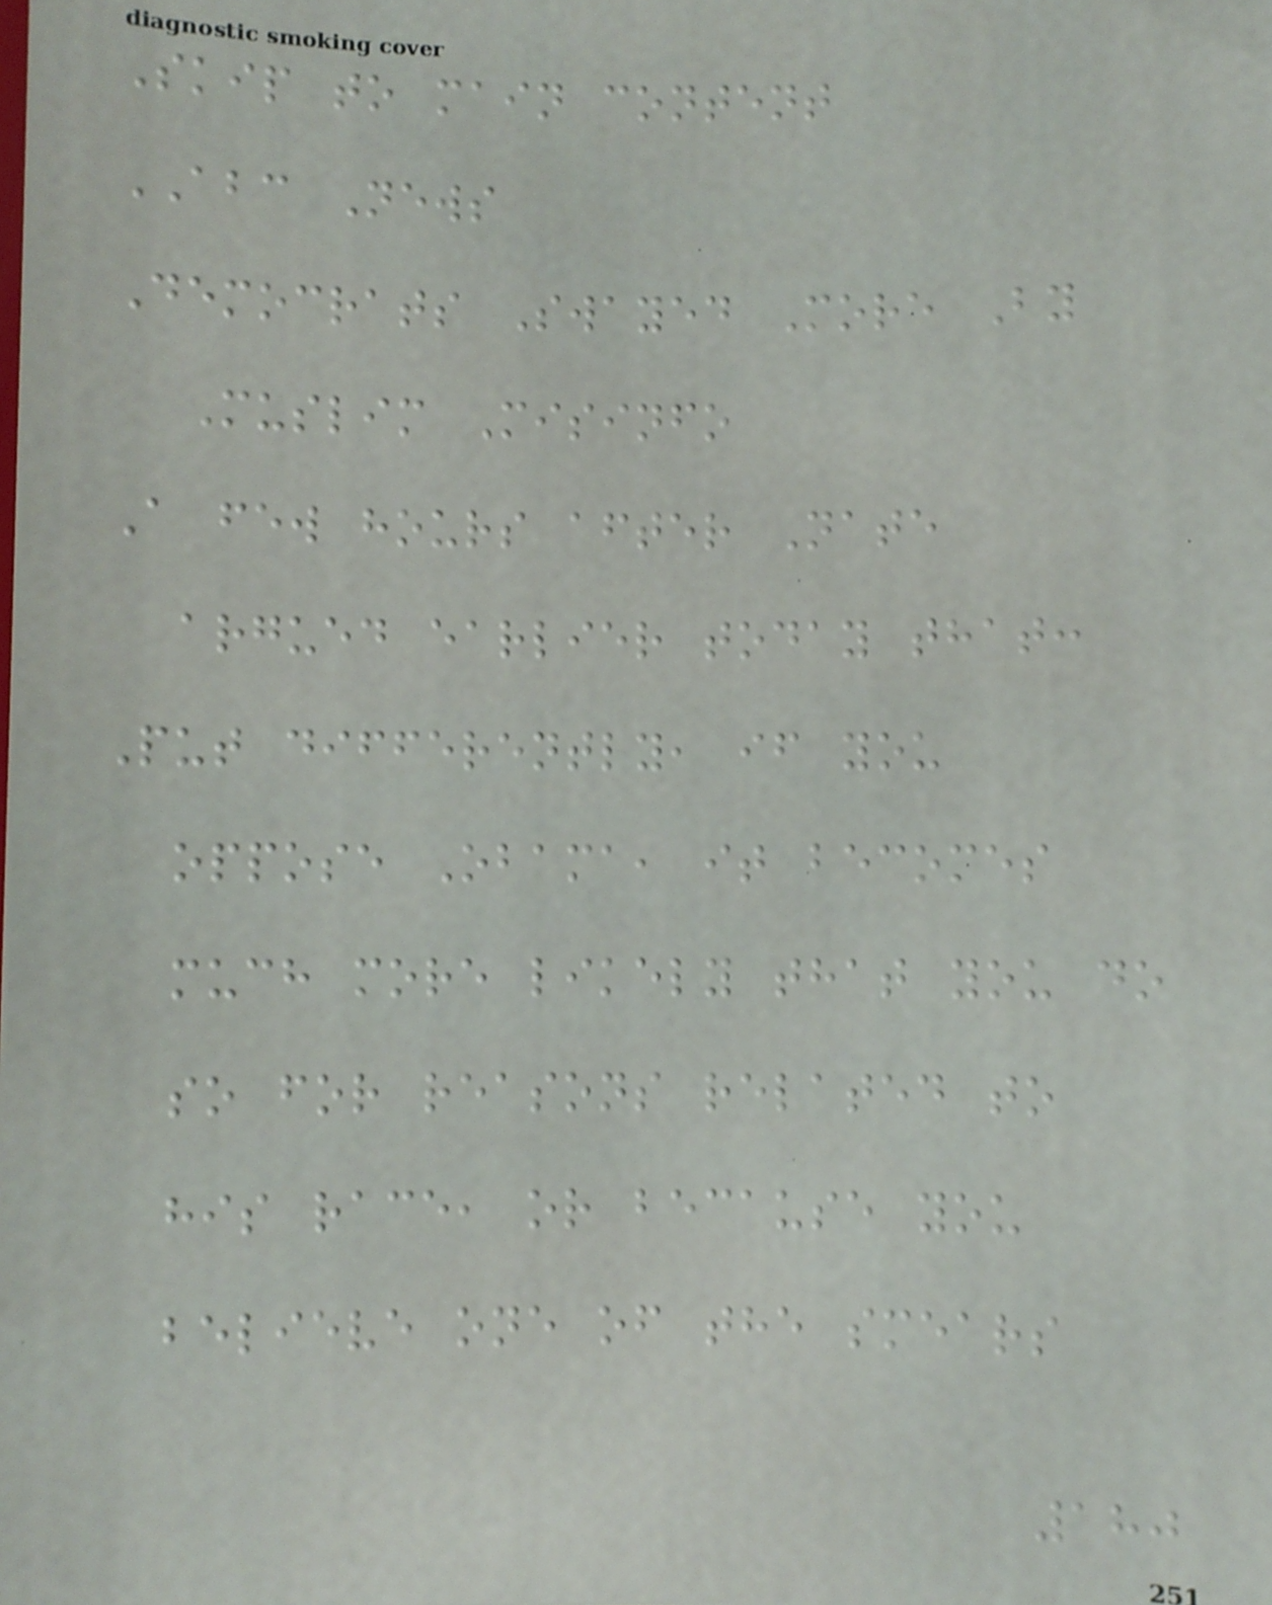Skip to main content
ABC News
Democrats Swayed More By
Muslim Misinfo
A few hours after Nate
argued earlier today that:
Put differently, if you
oppose Obama, it becomes
much more likely that you do
so for reasons related to
his race, or because you
believe one of the smears
180
